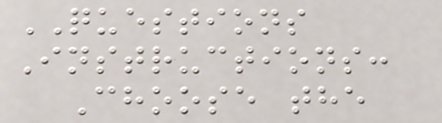QUESTIONS
Instructions:
Choose the
